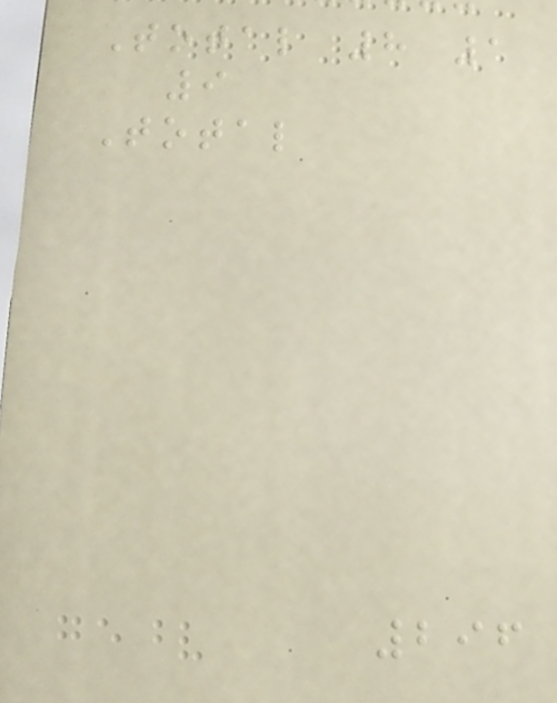Total 8 1
9
Total
296
